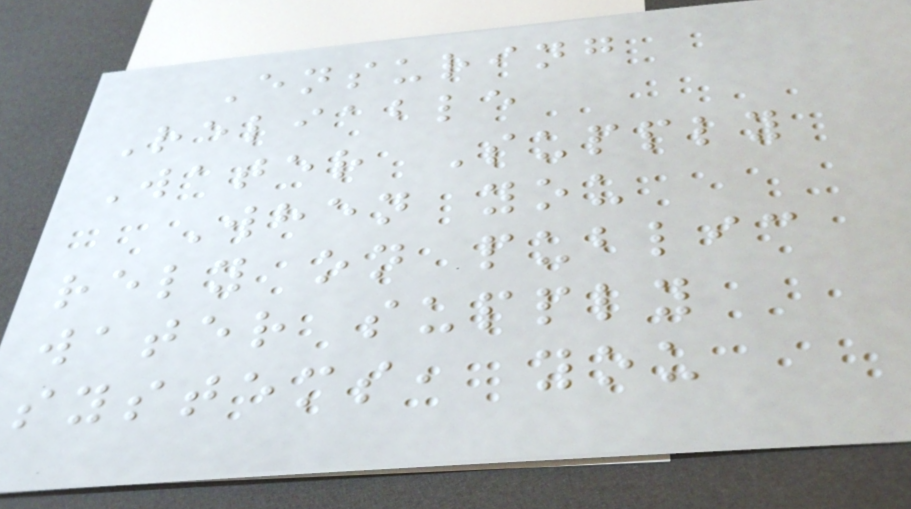Ensuring
Reliable
Water Supply
When you
rely on public
water supply
systems, you
